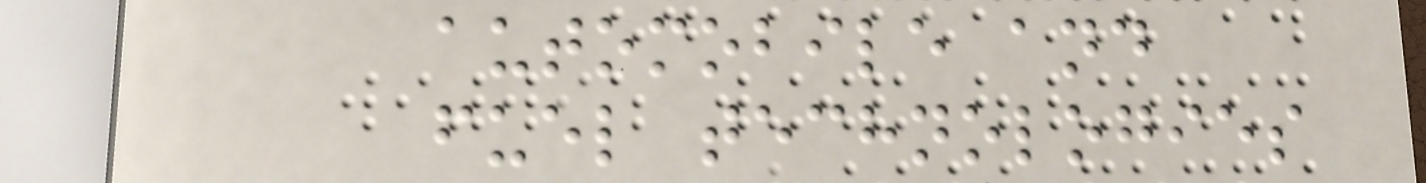automobile and
fuel technologies
